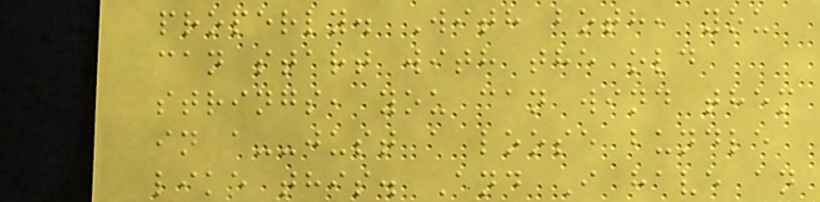properly. With both, you
can start with the old
strings, you can wind them
in a--just a loose bundle
like this. And I have an
